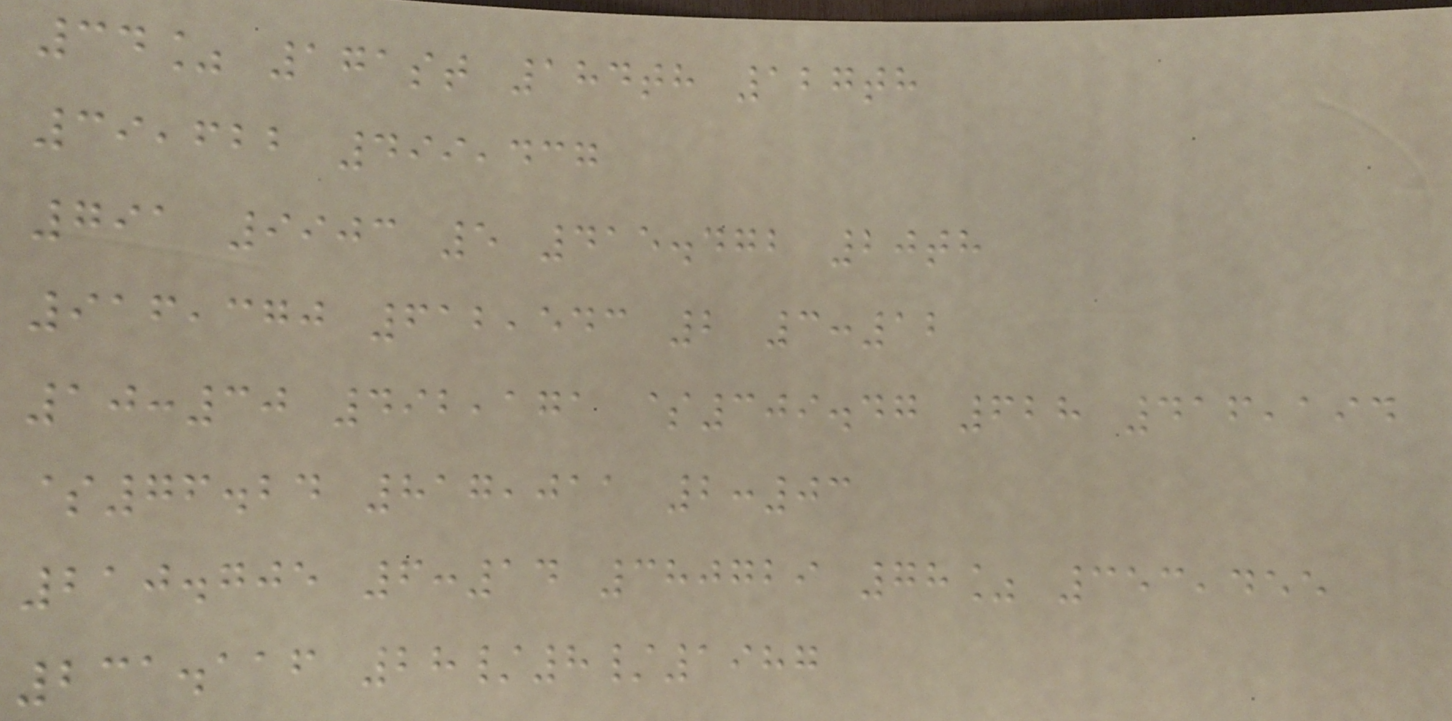34% 171st 184th 127th
39,622 499,437
791 9903 5 415.472 20th
916,370 612,543 2 3:12
10:30 492,171 $309.47 628 416,194
$76.24 817,011 2:03
210.705 6:14 380729 78% 353,455
231.116 28/8/1987
